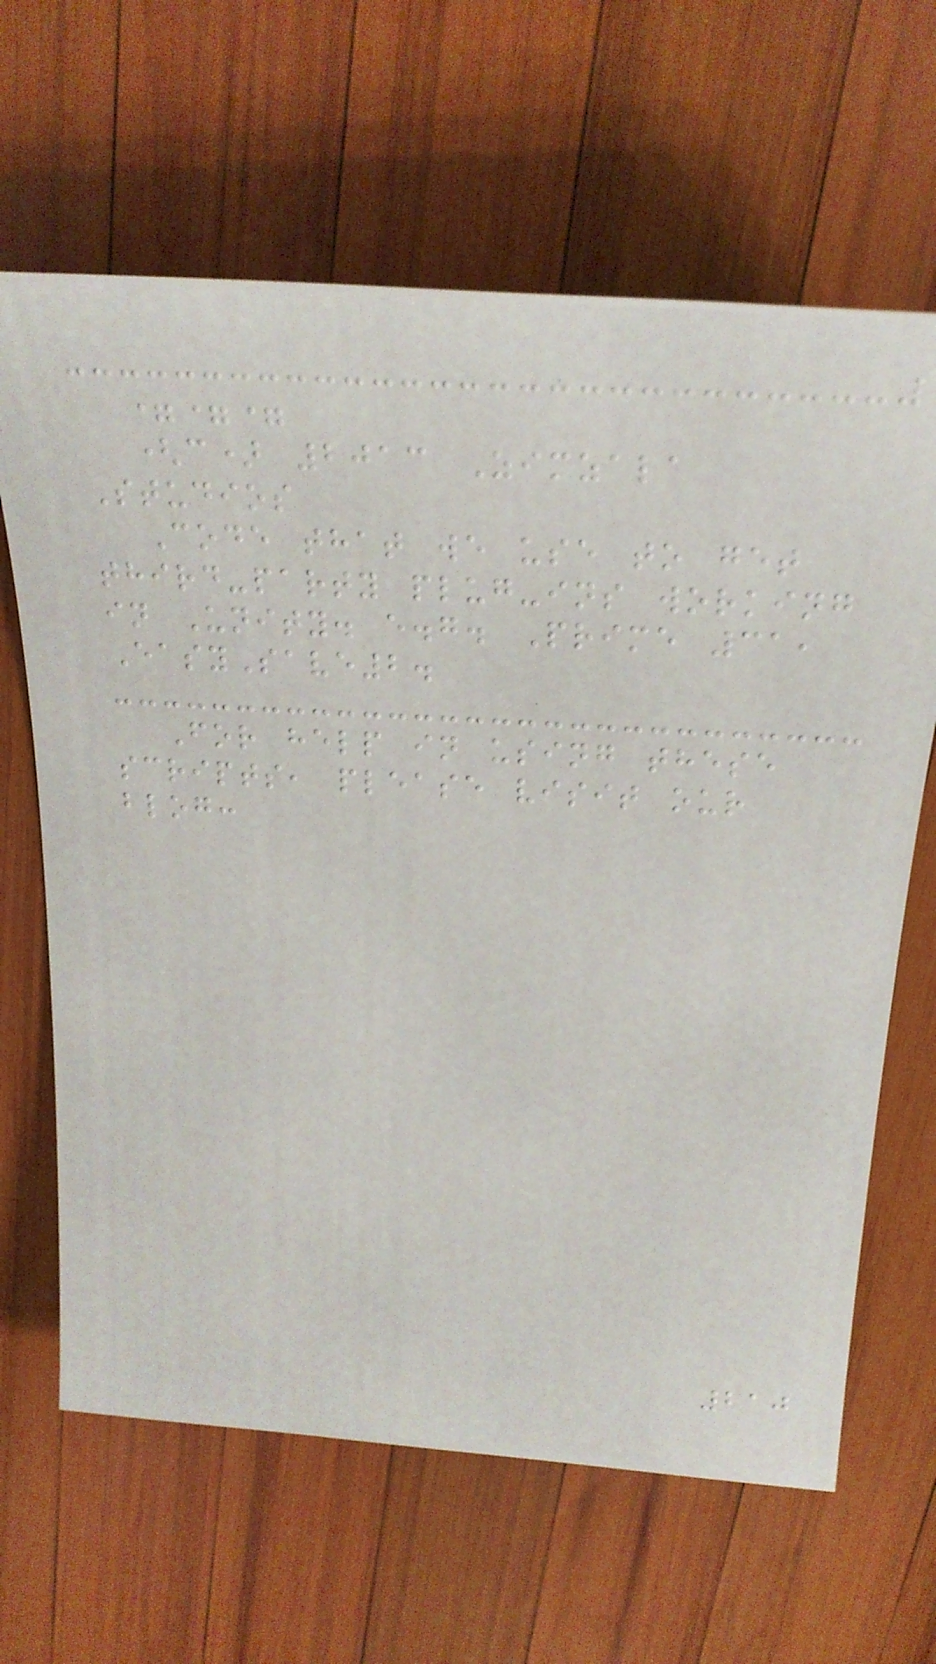===
(c) 2013 Zimzala
Studios
Code that we use to get
third-party plug-ins working
in Unity. e.g. Prime 31,
EasySave2.
For help in using these
scripts, please visit our
blog:
210
